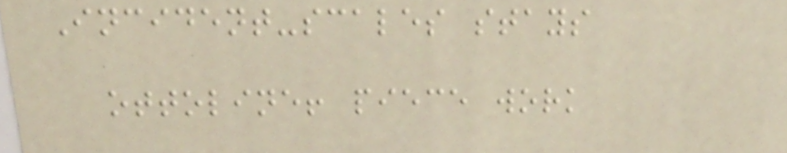Incident-scales stays
ottoline! piece work
